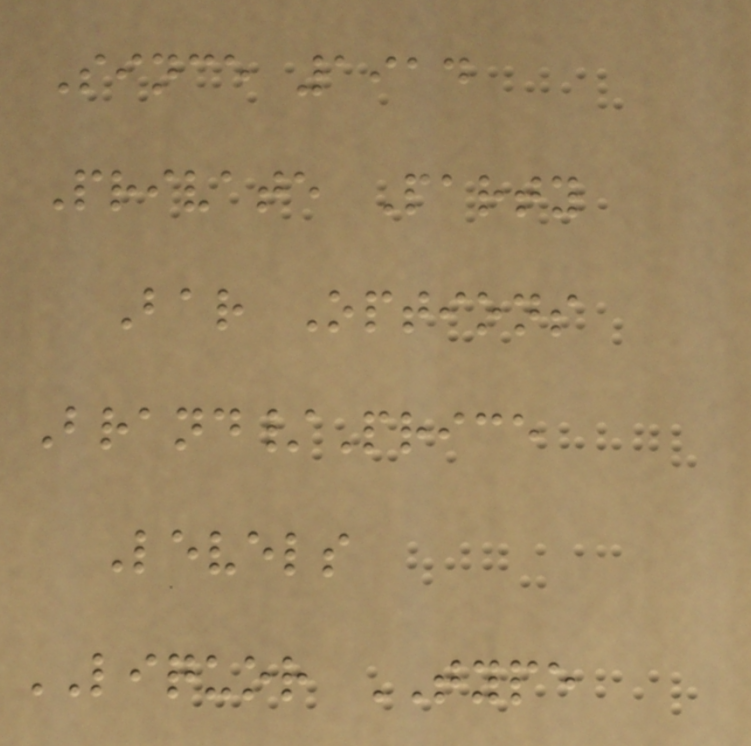Since 1914
Private Party
Bar Options
Brand/Price
Levels
LIQUOR TYPE
